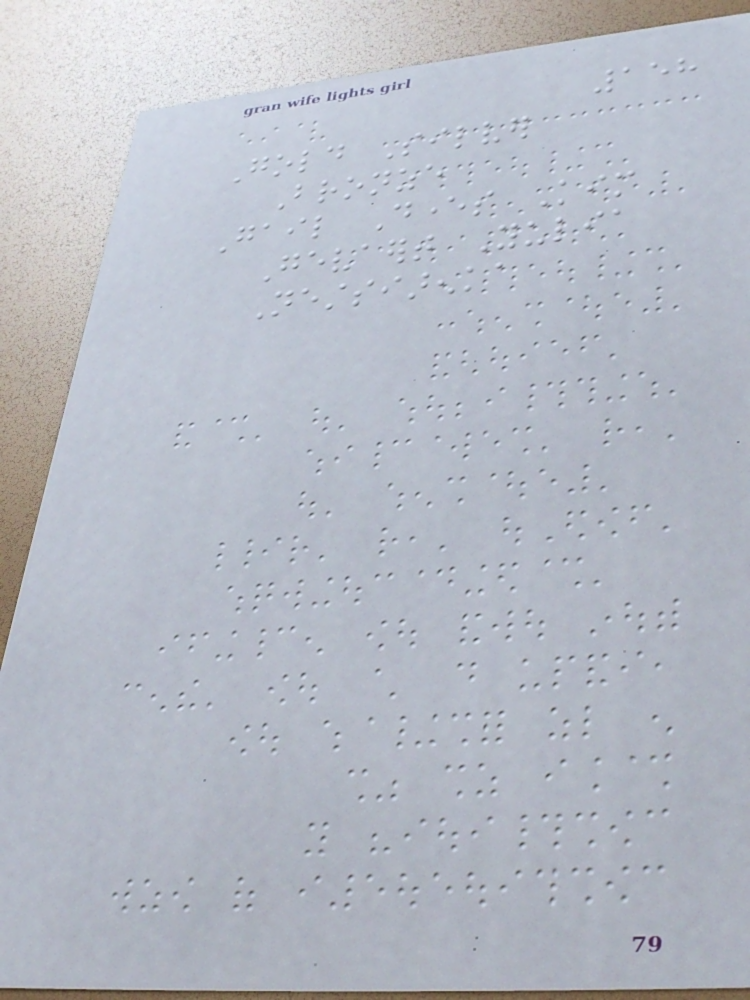158
Gold Silver
Bronze
Gail Devers Kim
Gevaert Yulia
Nestsiarenka
